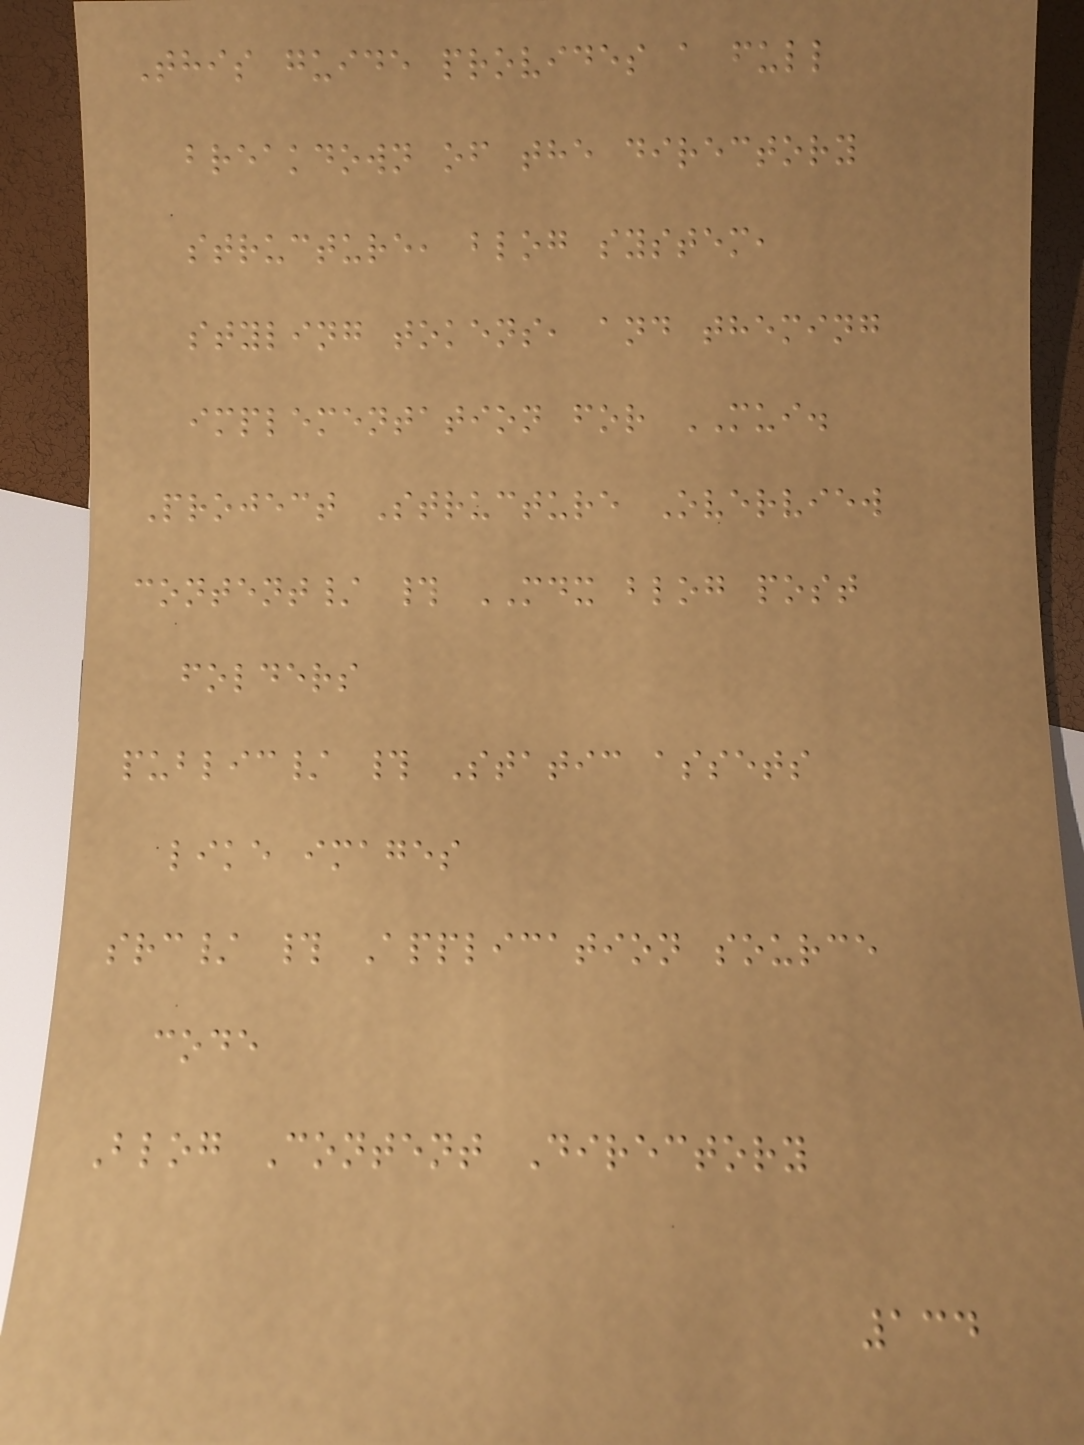This guide provides a full
breakdown of the directory
structure, blog system,
styling tokens, and theming
implementation for MUI.
Project Structure Overview
content/ # MDX blog post
folders
public/ # Static assets
like images
src/ # Application source
code
Blog Content Directory
134
